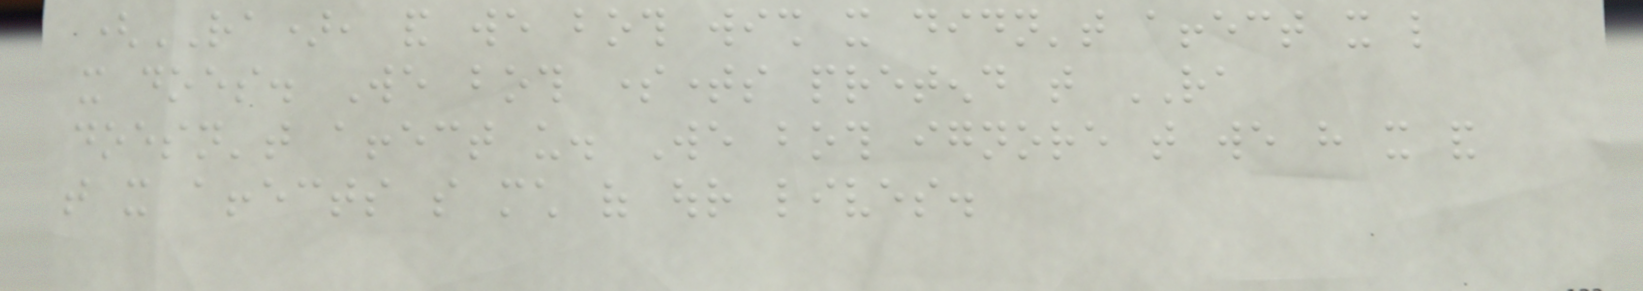(RA), and we both wish it didn't affect it like
it does. We both sometimes pretend that RA
doesn't affect us. We both ignore that we have it and
that it affects so much of our lives.
